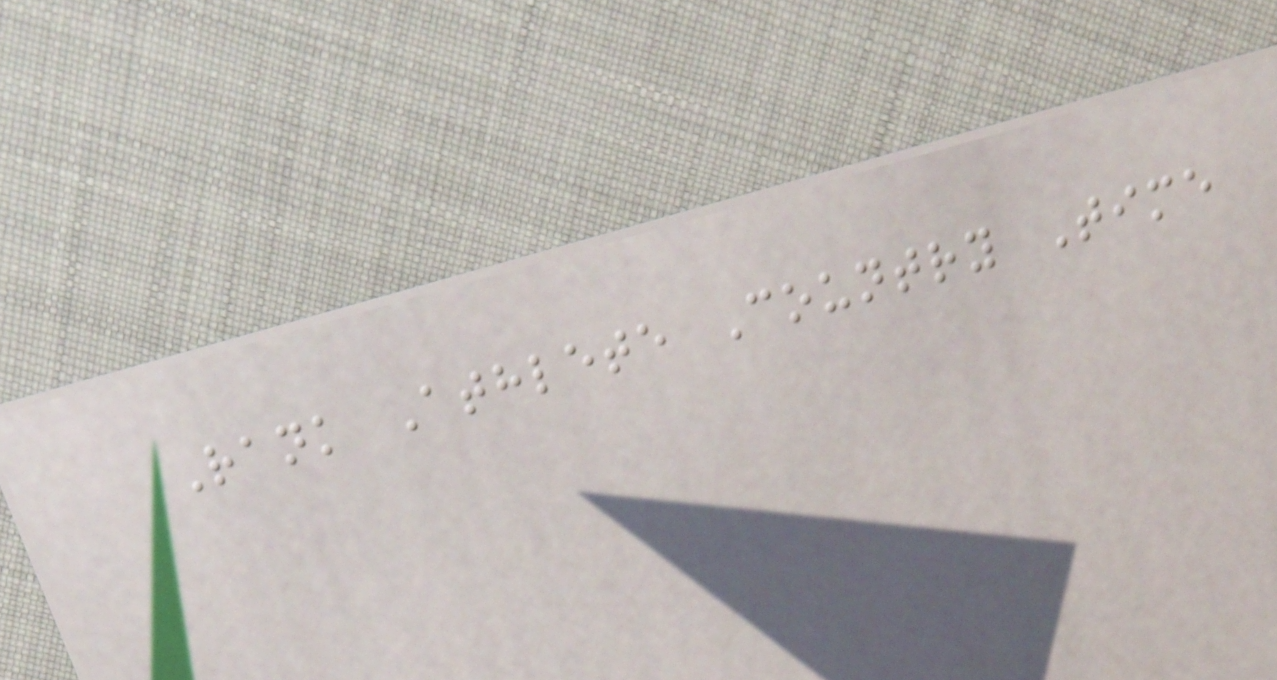Rank Athlete Country Time
